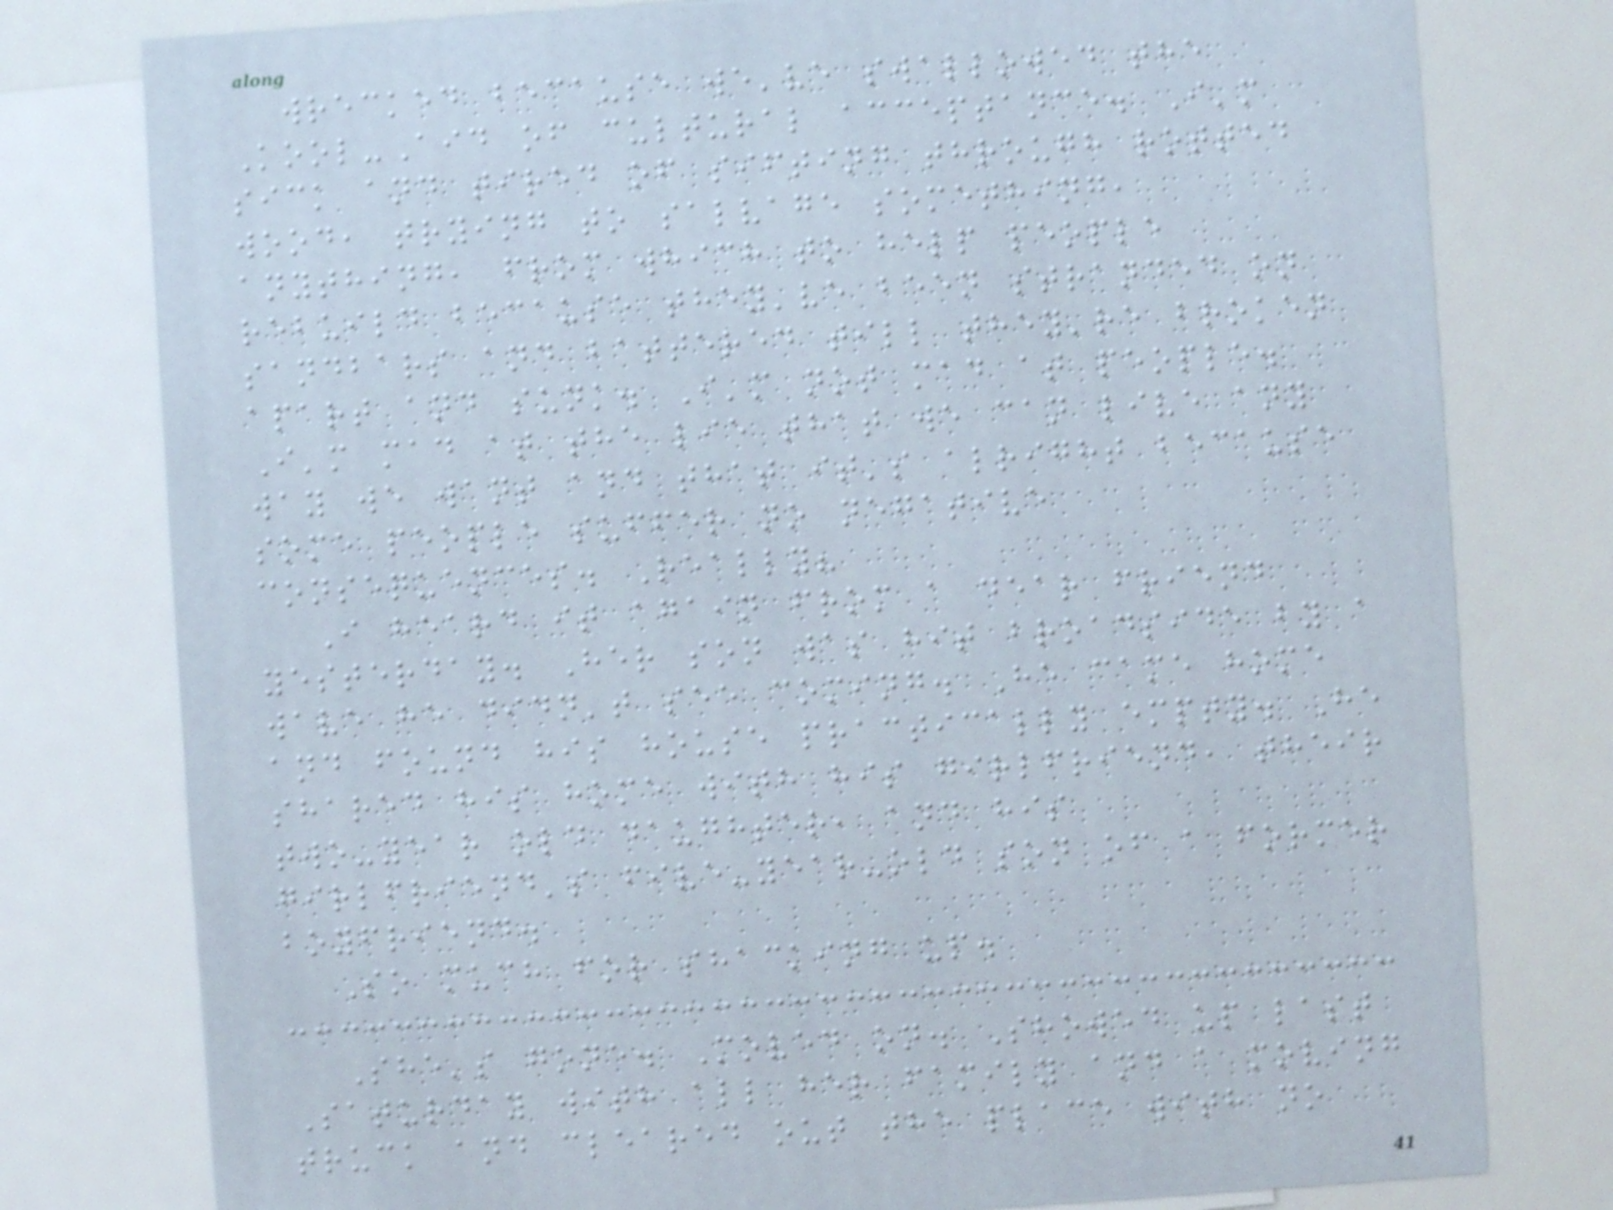wrecked because we've swallowed the
Kool-Aid of cultural acceptance. I'm
sick and tired of sifting through rotted
wood, trying to salvage something,
anything, from which to help people
rebuild because they've been stranded on
sandbars and battered till they're broken
apart and sunk. I'm not mad at people.
I'm mad at the lie that we can live any
way we want and that it's alright because
some people suffer no negative
consequences. Really?
I heard it again from a dear friend
yesterday. Her son was hit broadside by a
wave he didn't see coming. He came home
and found his house practically empty. He
shared his home with his girlfriend, their
two-year old daughter, and his
girlfriend's five-year-old son of a former
boyfriend.
So much for shacking up.
She's gone. Moved on. Showed up last
Saturday with all her family and a moving
truck and cleared out the place with no
